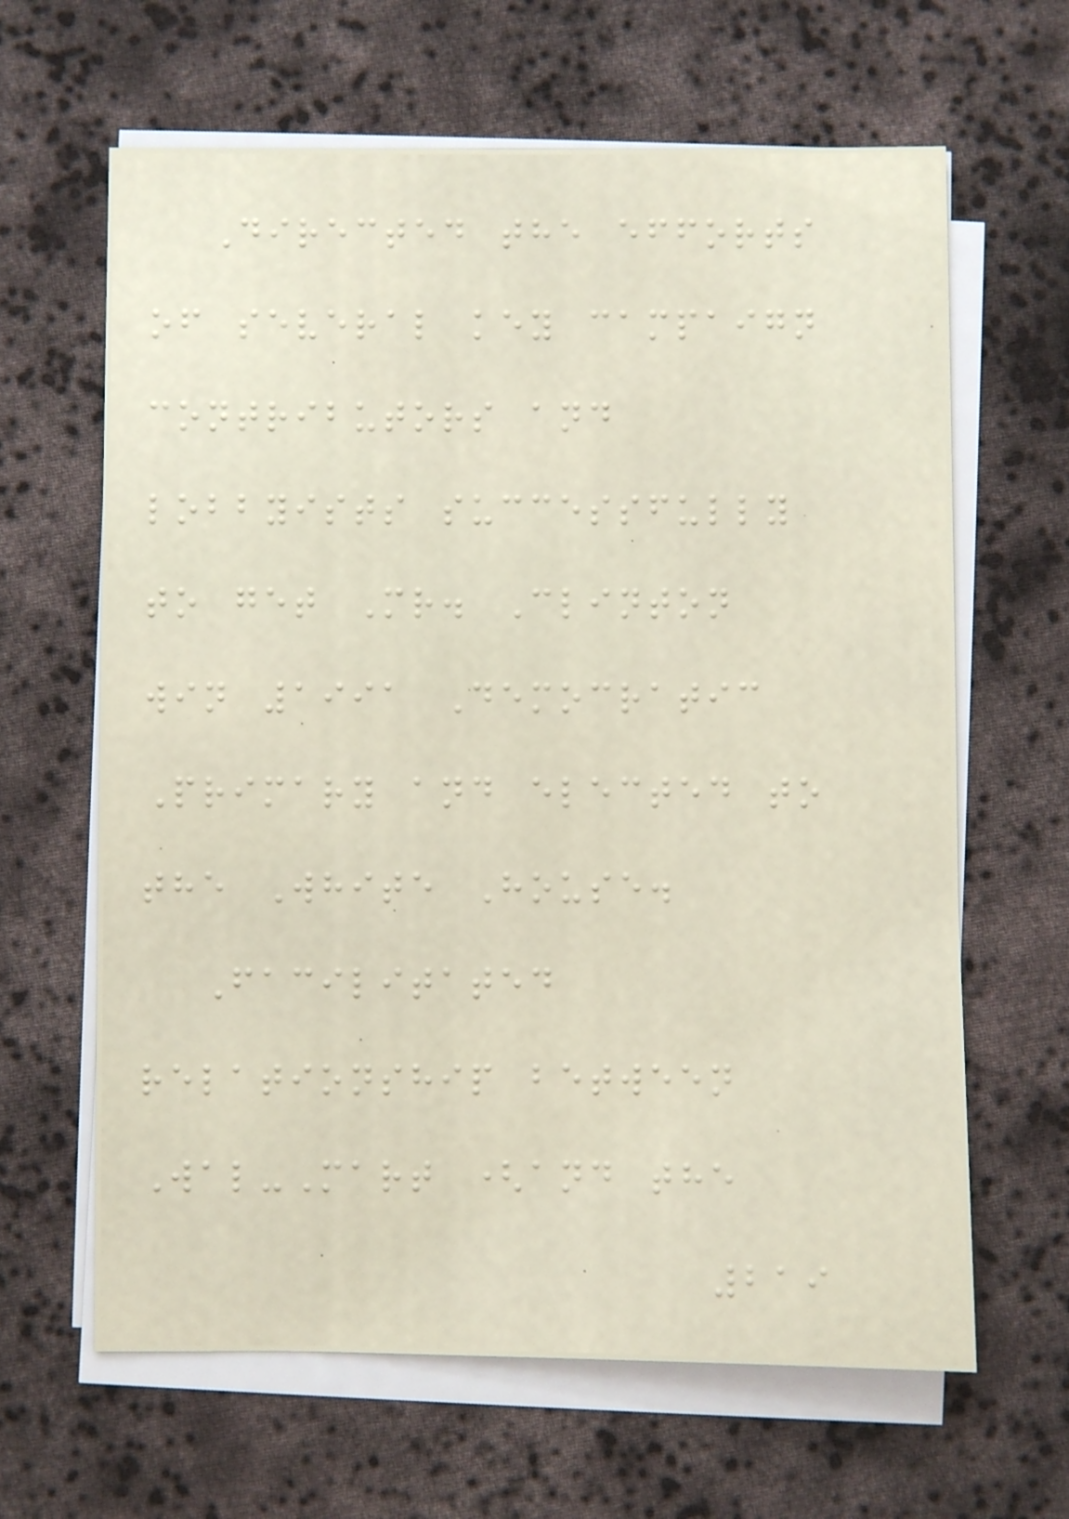Directed the efforts
of several key campaign
contributors and
lobbyists successfully
to get Mr. Clinton
win 1991 Democratic
Primary and elected to
the White House.
Facilitated
relationship between
Wal-Mart (and the
219
